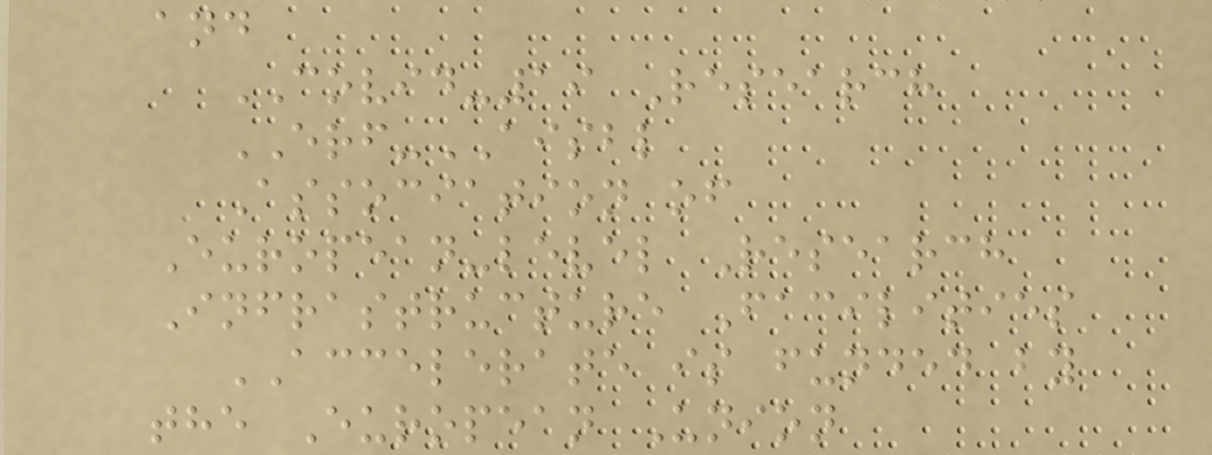and
COVID-19 Research
ERF-AISBL
Association of
European-level Research
Infrastructure Facilities
ACCELERATE is funded by
the European Union
